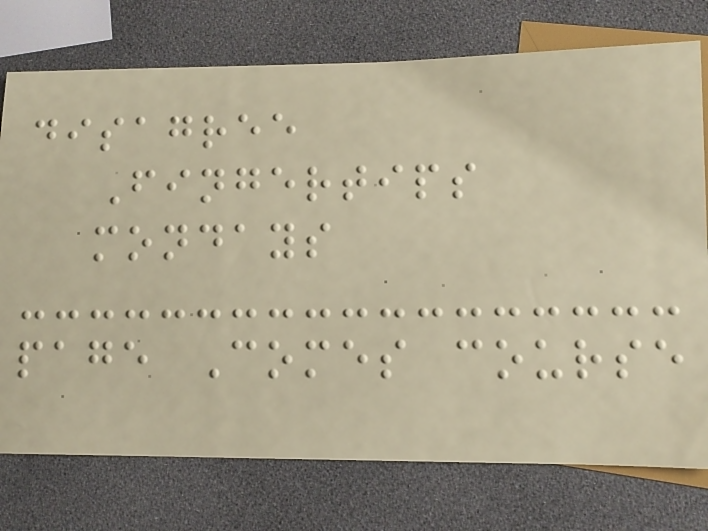disagree
Fingertips
mondays
page Comes course
